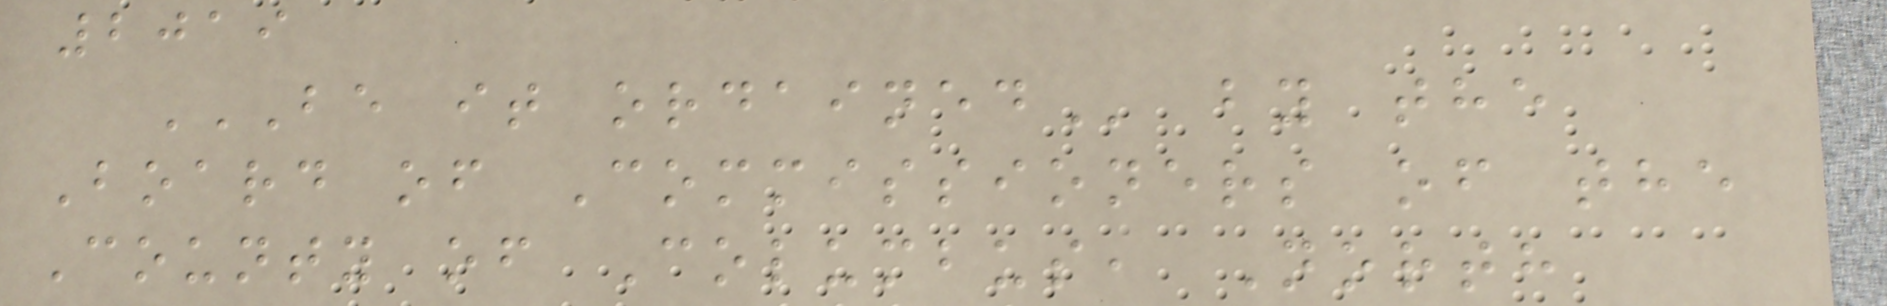2019
BE IT ORDAINED by the
Board of Commissioners of the
County of Columbus, North
